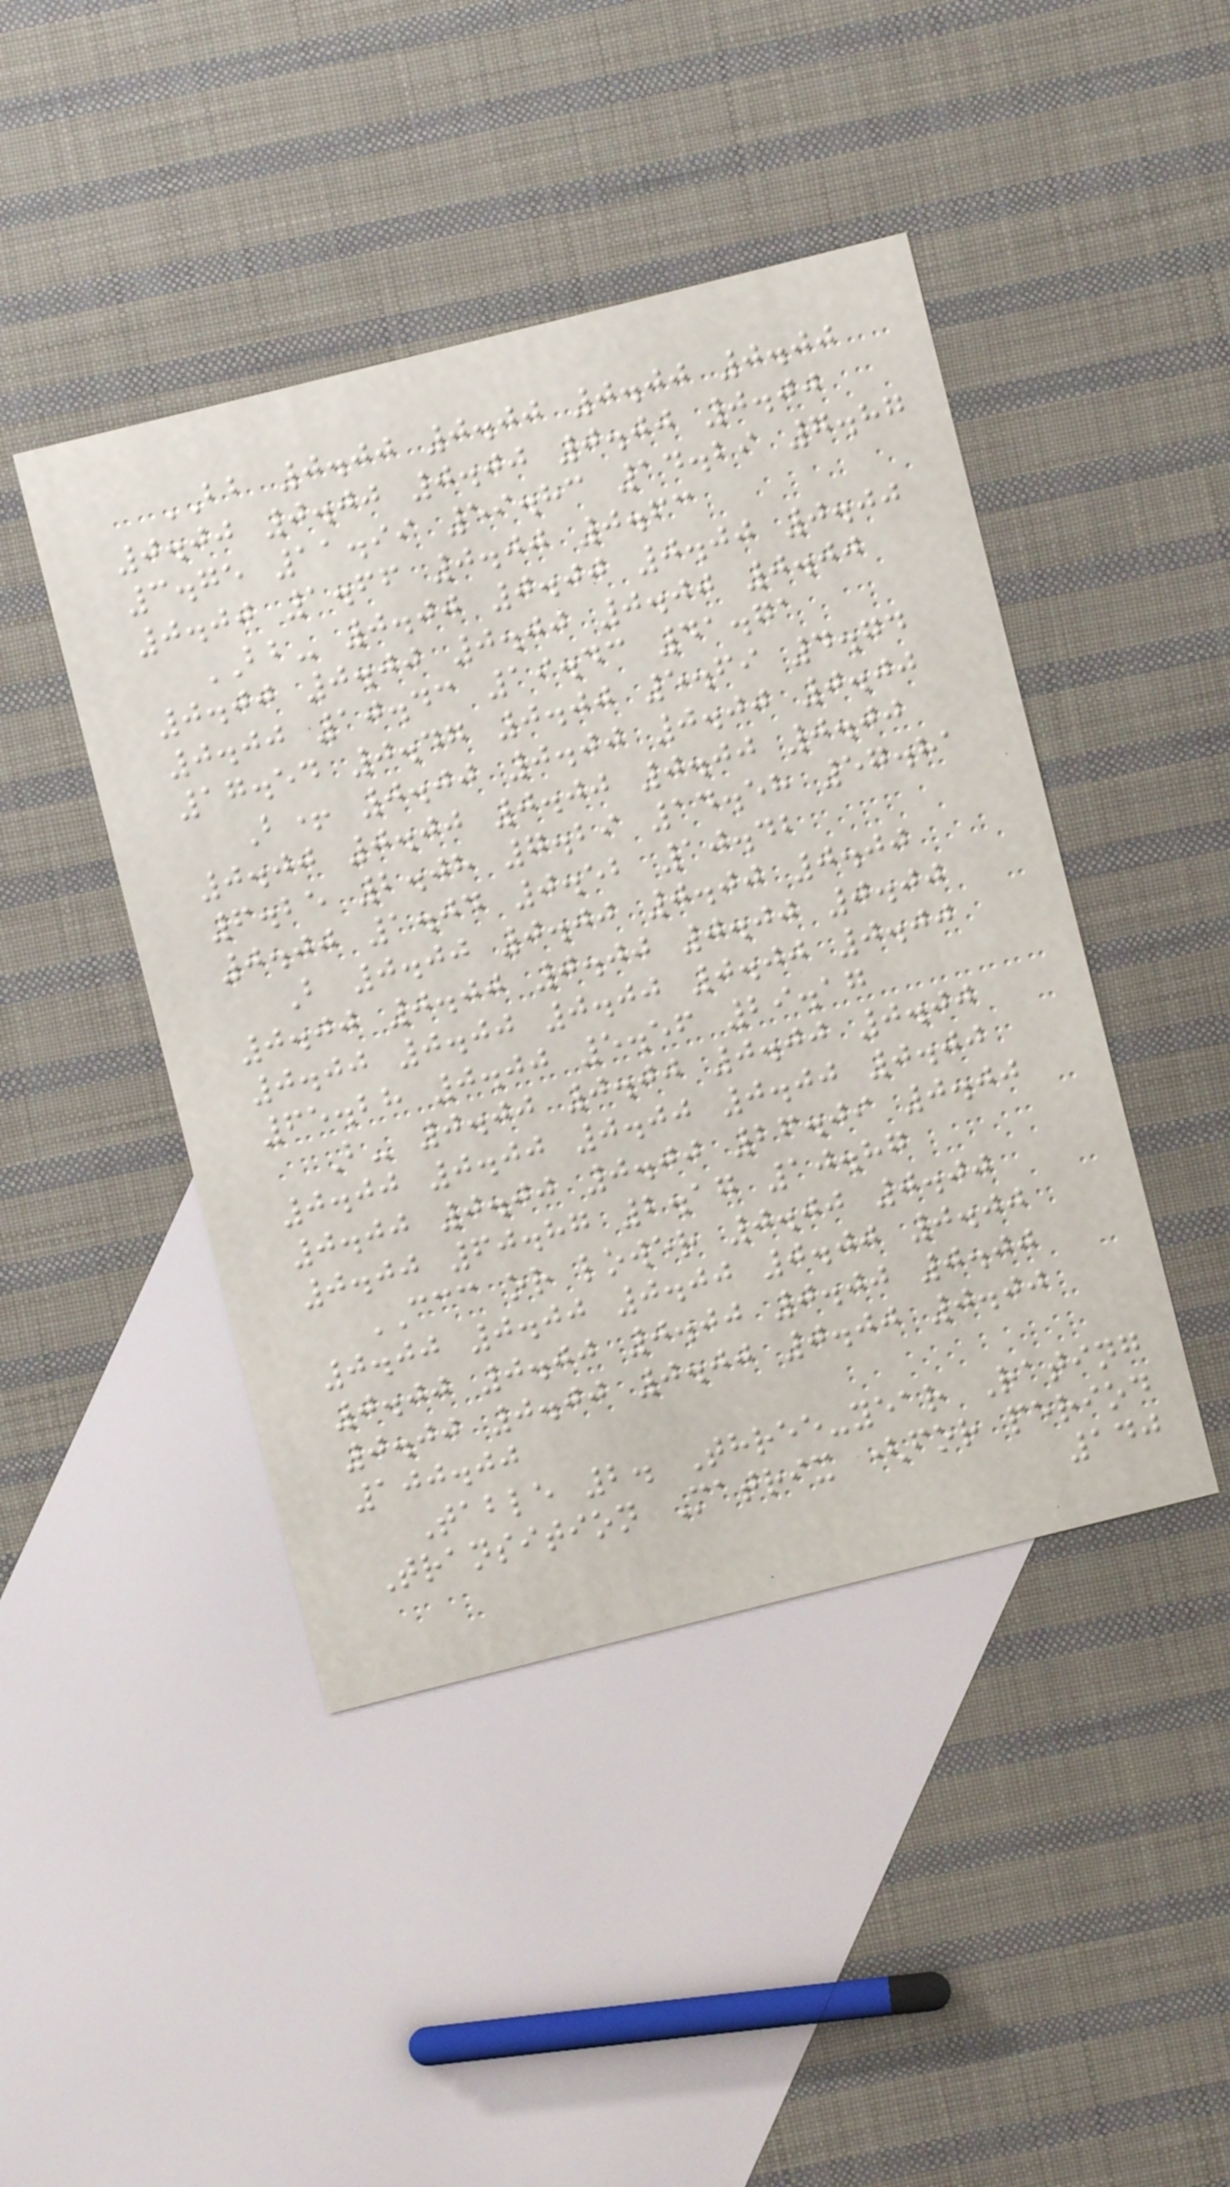BB 0.00 0.00 0.00 0.00
0.00 0.00 0.00 0.00 0.00
3.75 11.99 59.83 14.29 7.87
0.00 1.66 0.00 0.63
BB- 0.00 0.00 0.00 0.00
0.00 0.00 0.00 0.00 0.00
0.00 10.43 19.43 41.71
17.54 0.47 0.00 5.69 4.74
B+ 0.00 0.00 0.00 0.00
0.00 0.00 0.00 0.00 0.00
6.25 2.08 7.29 14.58 57.81
0.00 1.04 0.52 10.42
B 0.00 0.00 0.00 0.00
0.00 0.00 0.00 0.00 0.00
0.00 0.00 0.00 0.00 0.00
65.28 0.00 5.56 29.17
B- 0.00 0.00 0.00 0.00
0.00 0.00 0.00 0.00 0.00
0.00 0.00 0.00 26.09 0.00
0.00 60.87 2.17 10.87
CCC or lower 0.00 0.00
0.00 0.00 0.00 0.00 0.00
0.00 0.00 0.00 0.00 0.00
0.00 0.00 0.00 0.00 0.00
100.00
Table 2. Three-year Rating
Transition Matrix (for period
140
